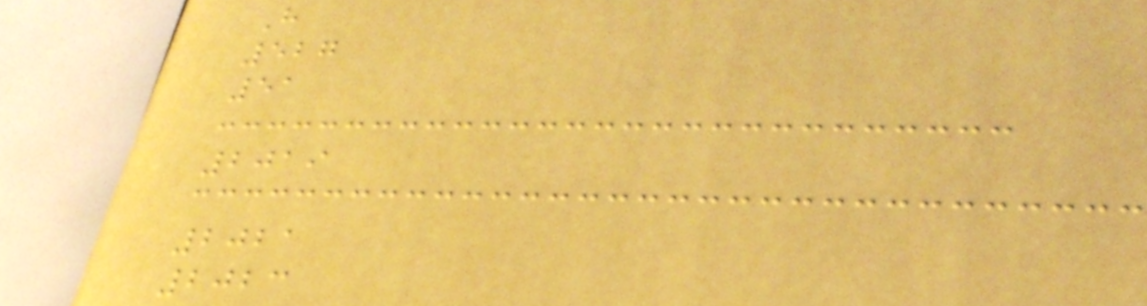H
527
51
2019
2021
2023
